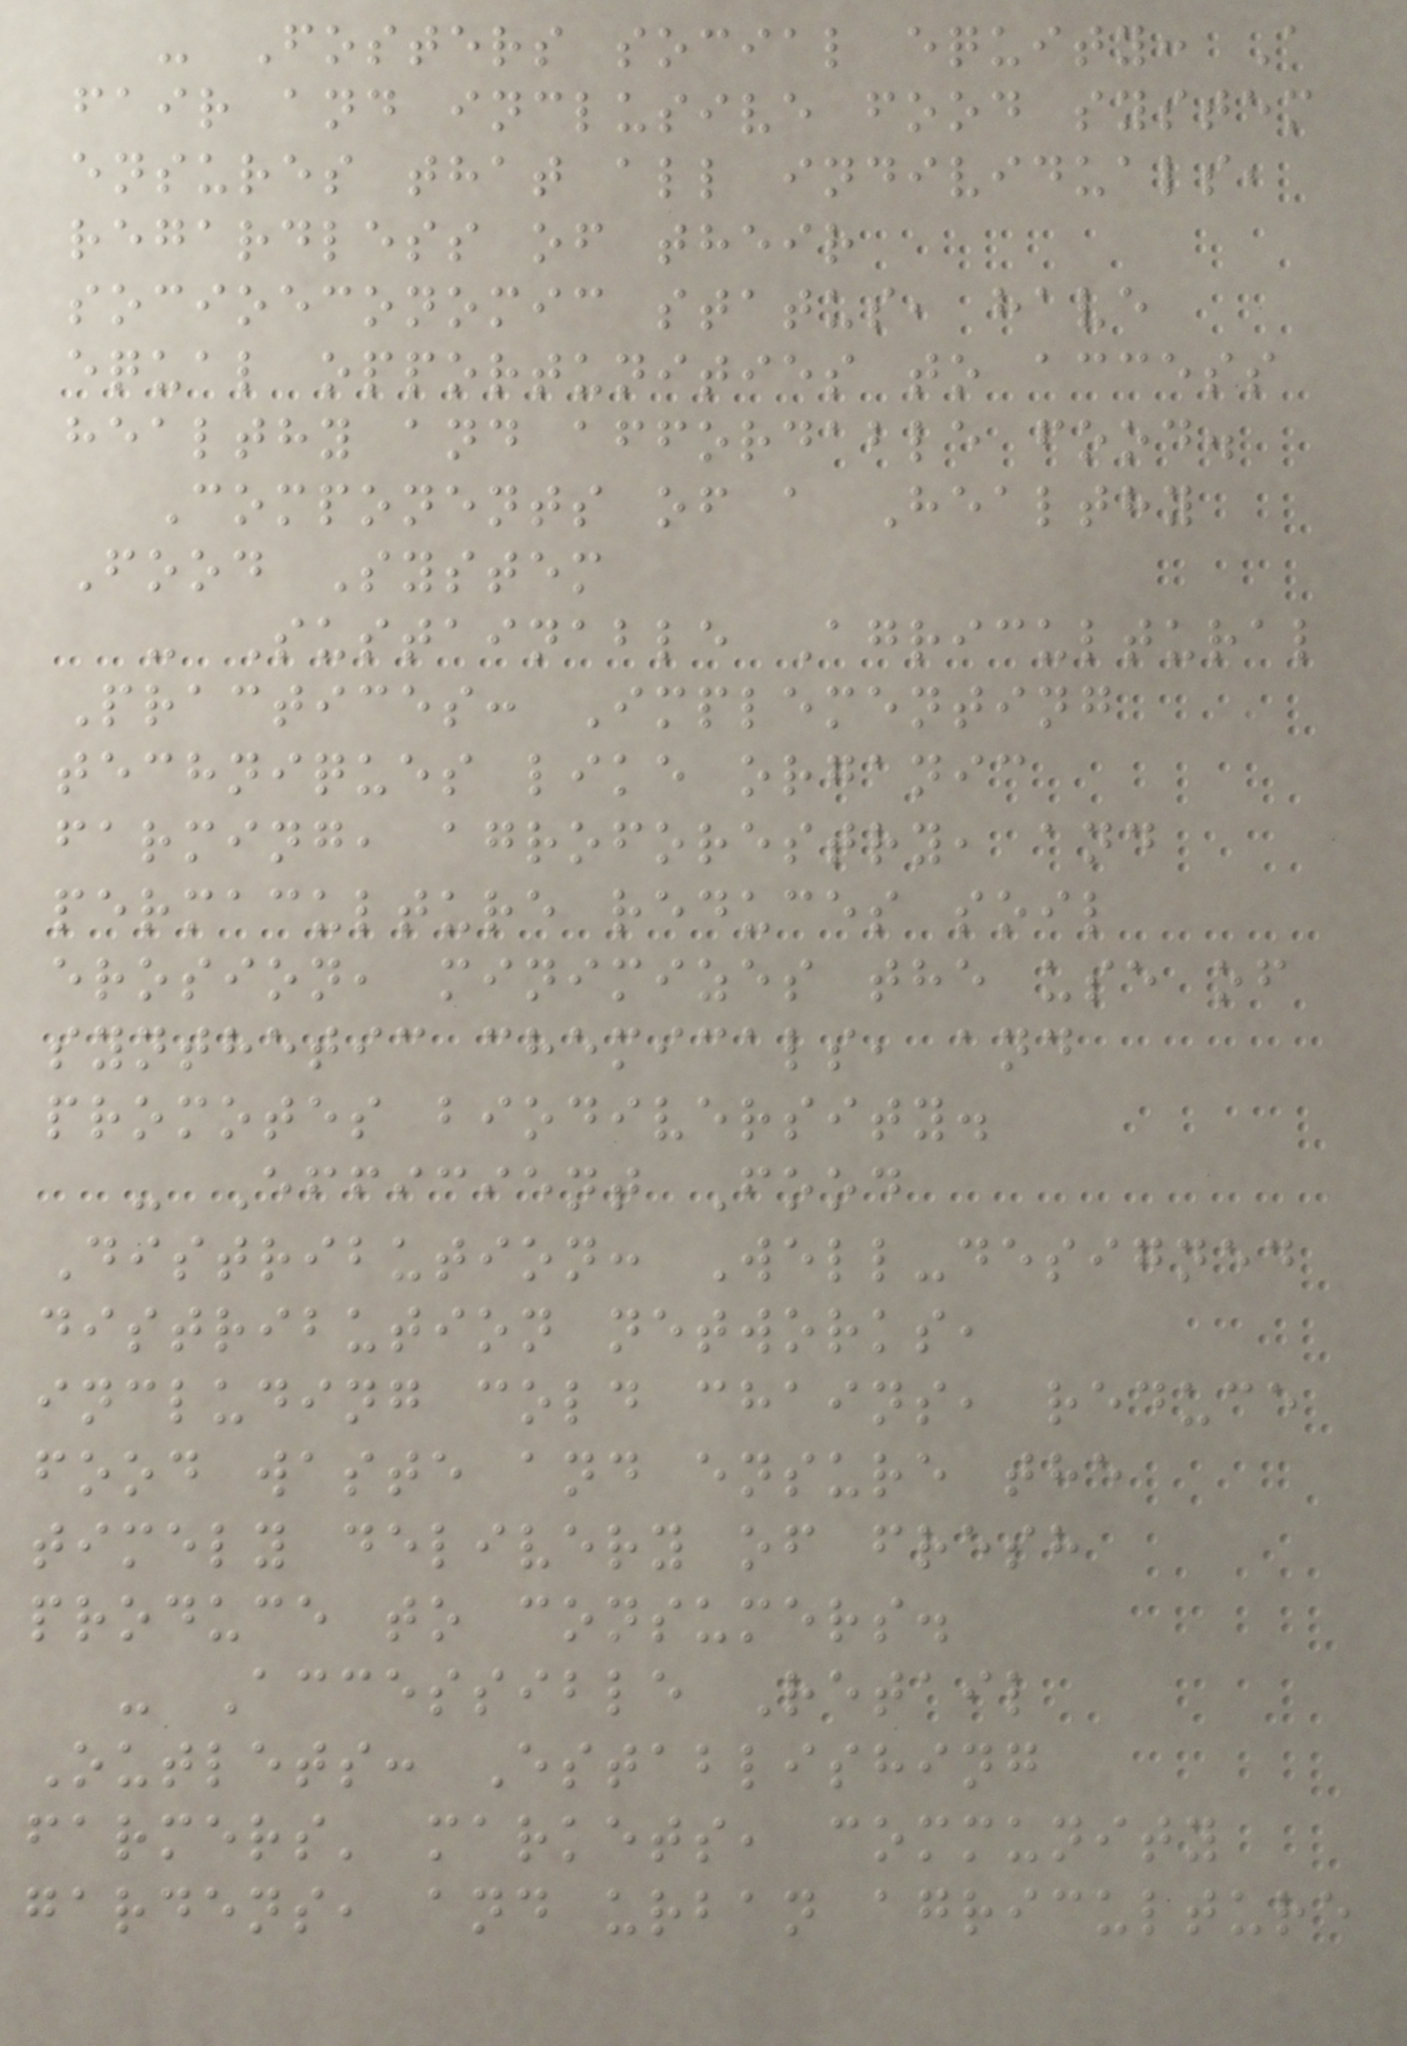- Fosters social equity: A
fair and inclusive food system
ensures that all individuals,
regardless of their
socioeconomic status, have
equal opportunities to access
healthy and affordable food.
Components of a Healthy
Food System
- Sustainable Agricultural
Practices: Implementing
techniques like organic
farming, agroforestry, and
permaculture reduces soil
erosion, minimizes the use of
synthetic chemicals, and
promotes biodiversity.
- Efficient Food
Distribution: Well-designed
distribution networks,
including cold chains, reduce
food waste and ensure the
timely delivery of fresh
produce to consumers.
- Accessible Retail
Outlets: Establishing
farmers' markets, community
gardens, and urban agriculture
